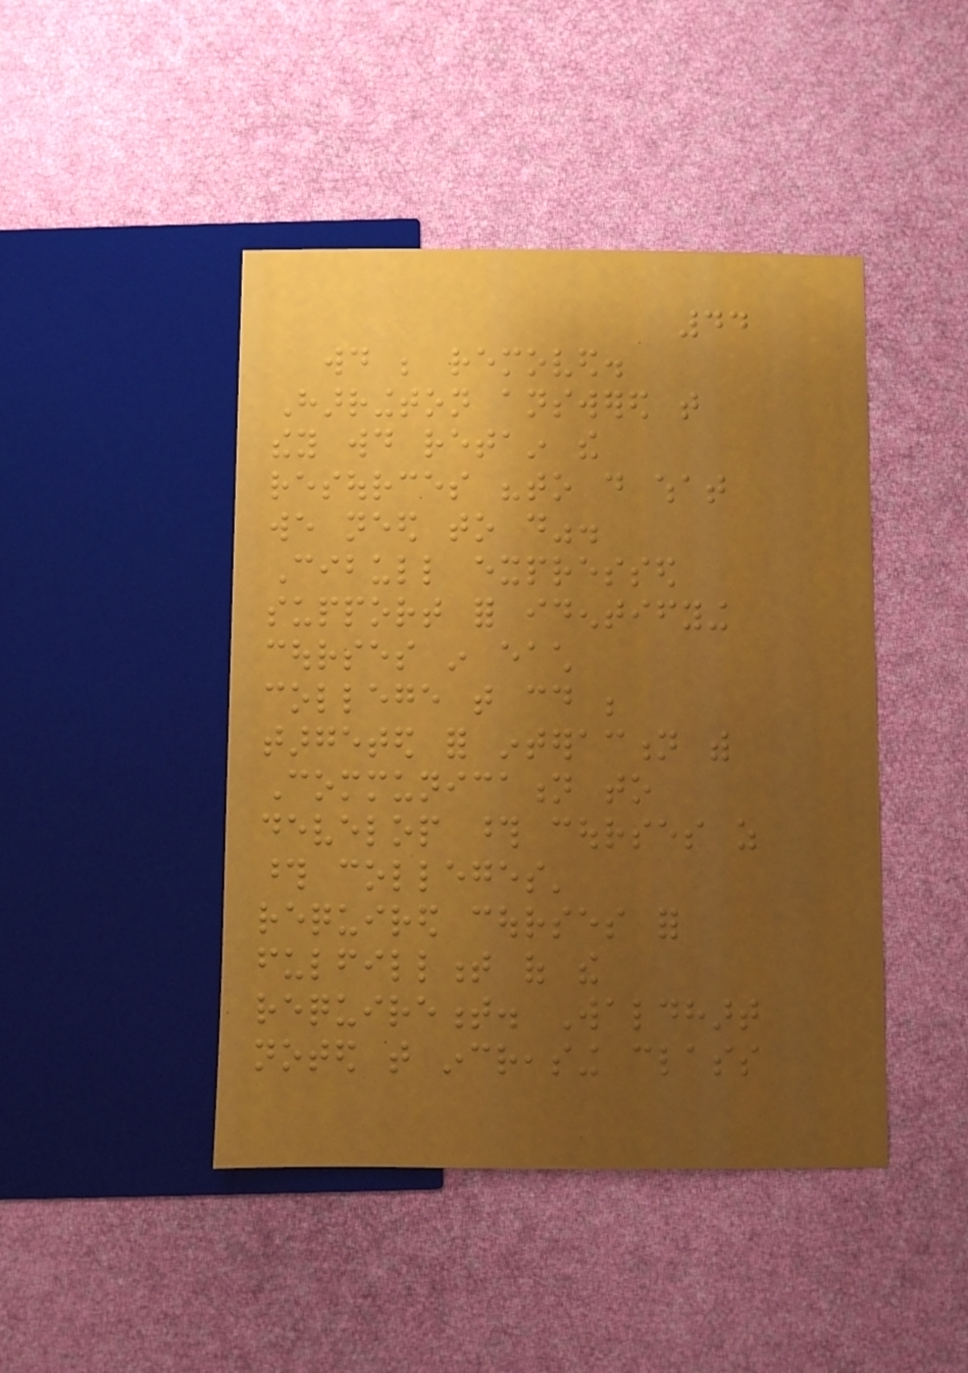44
would be removed.
Harrington answered that
they would retain the
resources "to do what
we need to do".
Cibull expressed
support for identifying
courses in each
college that could be
targeted for interaction with
Communication to
develop those courses as
those colleges'
required courses for
fulfillment of the
requirement. Waldhart
noted that increasing class
